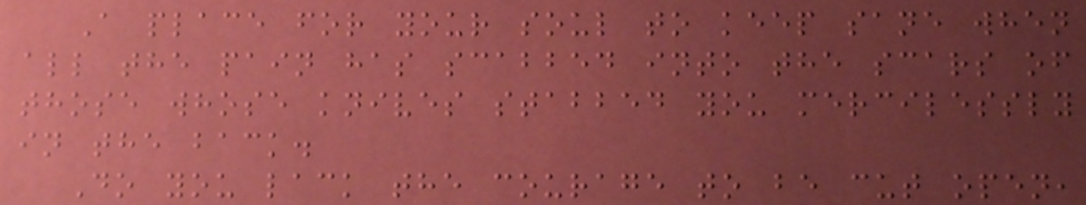A place for your soul to keep sane when
all the pain has scabbed into the scars of
those whose knives stabbed you mercilessly
in the back.
Do you lack the courage to be cut open,
